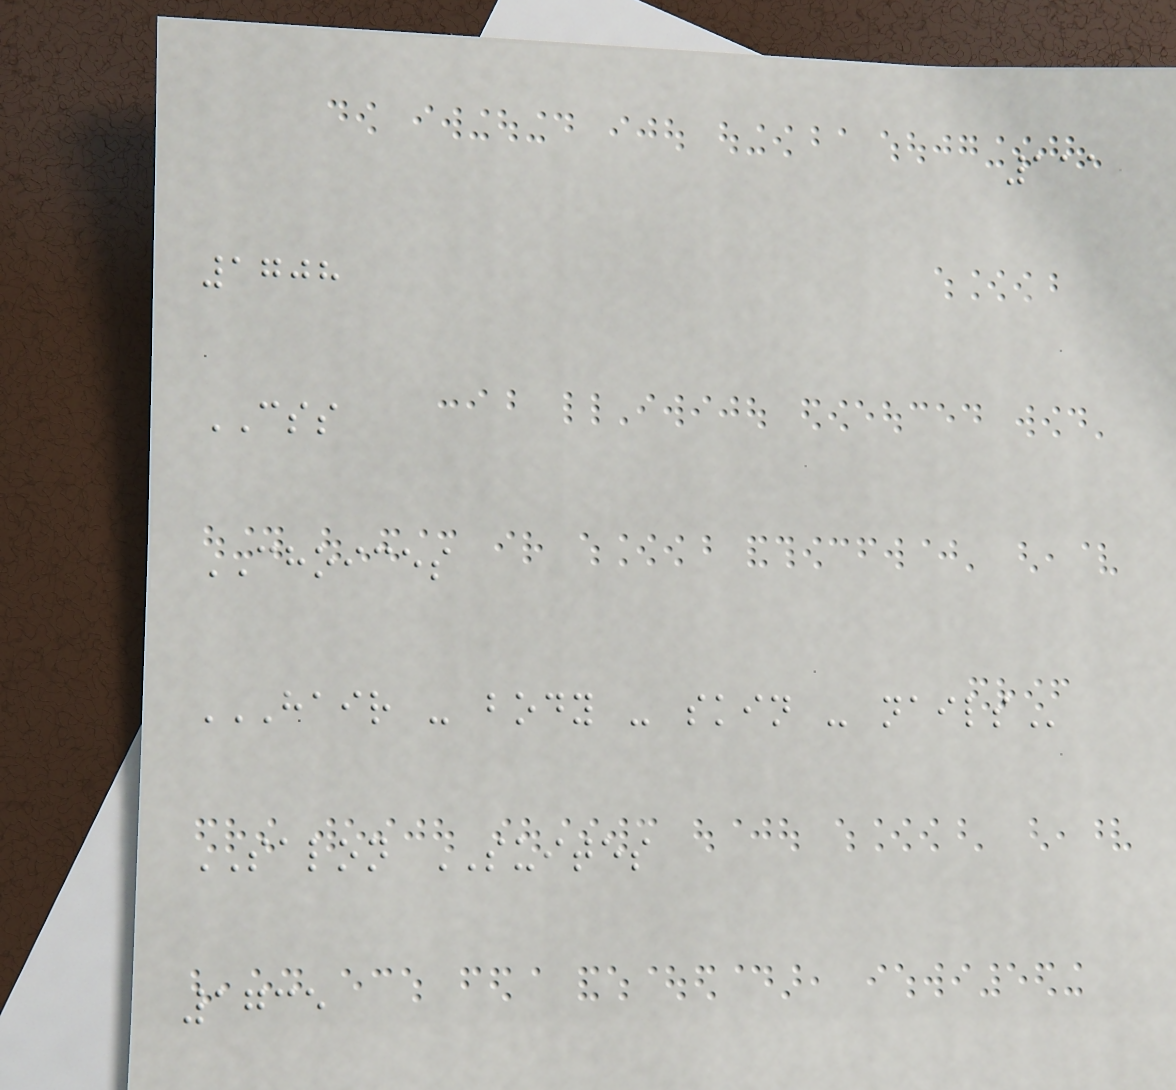111
1708
CSS
CHOICES
HAIR - BODY - SKIN - NAILS
SALON SUITES
1735
